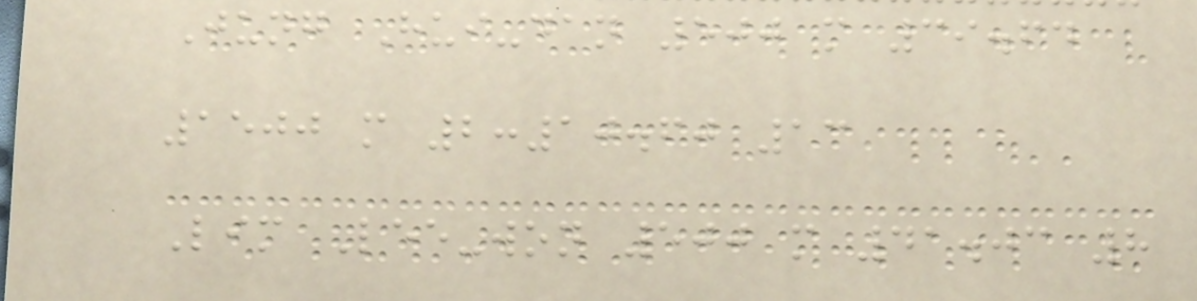Jung Hui-dan 500 m 39.64
1500 m 2:10.60 13
Lim Lee-won 500 m 41.03 8
